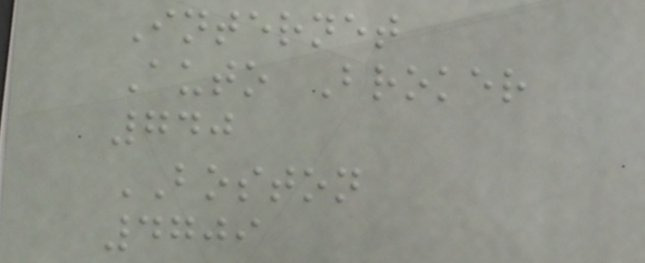Internet
Auto Broker
740
BOSTON
4709
